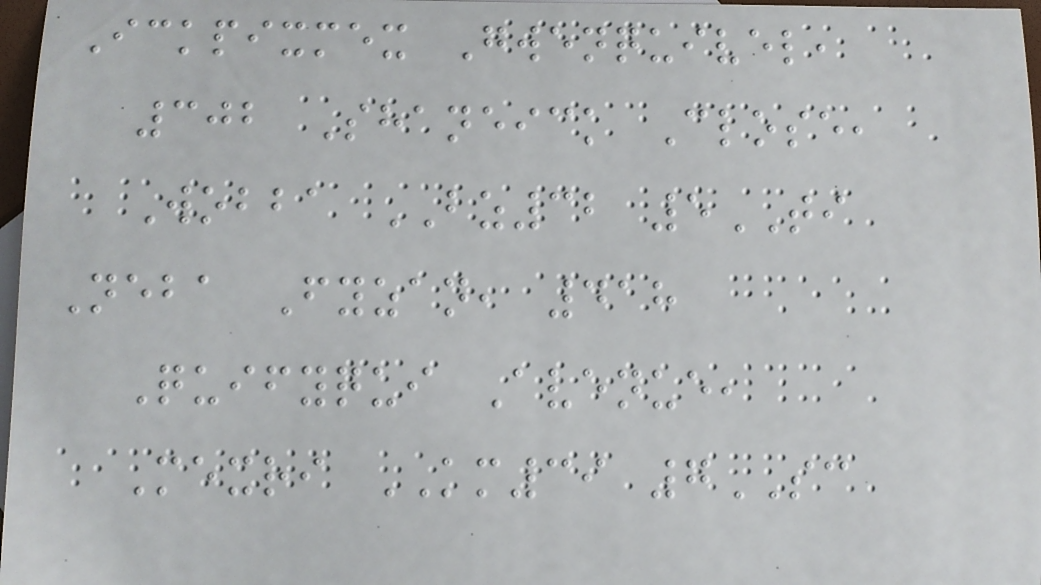Ickpixmex Gwenquivel,
302 Shaneick Close,
Wobba BZ32 5TI
Neba Fyzan, 418
Quifyqui Avenue,
Mexri KM39 7SC
